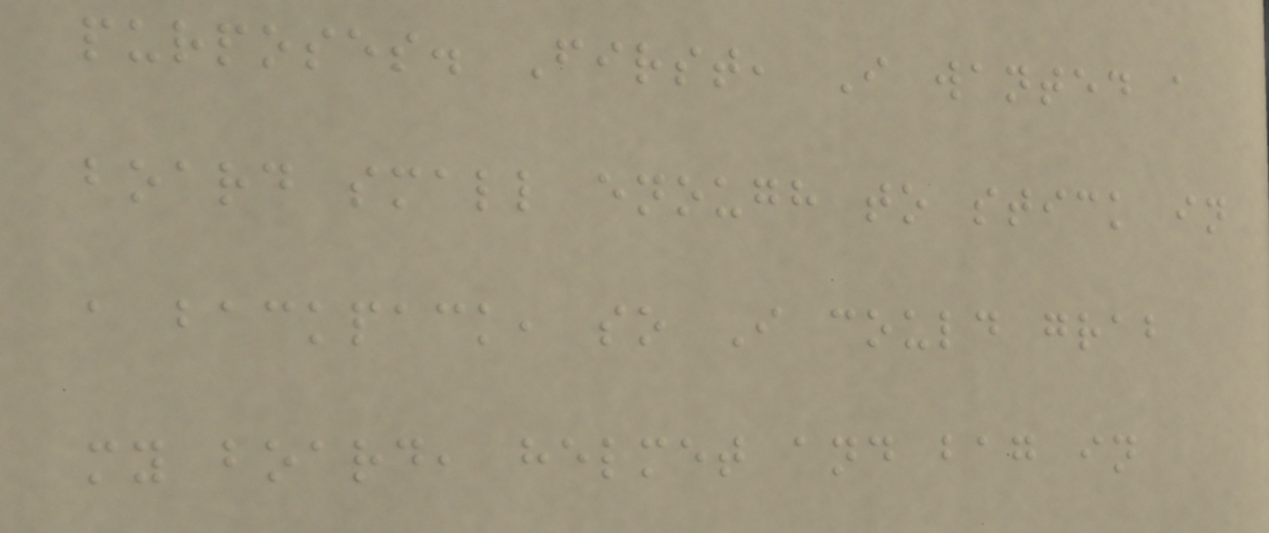purposes. First, I wanted a
board small enough to stick in
a backpack, so I could grab
my board, helmet and bag in
